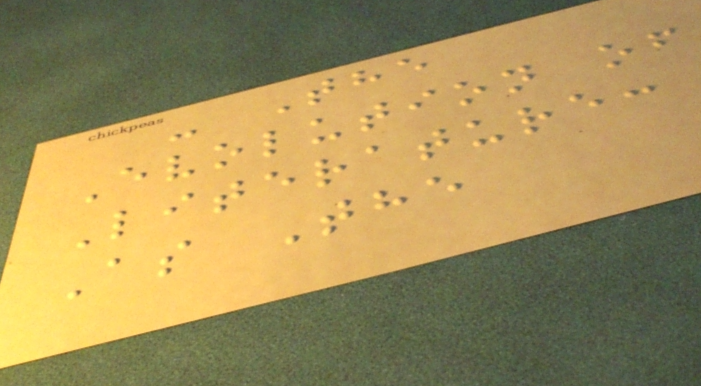- The
Evolution of
Literature:
As The
